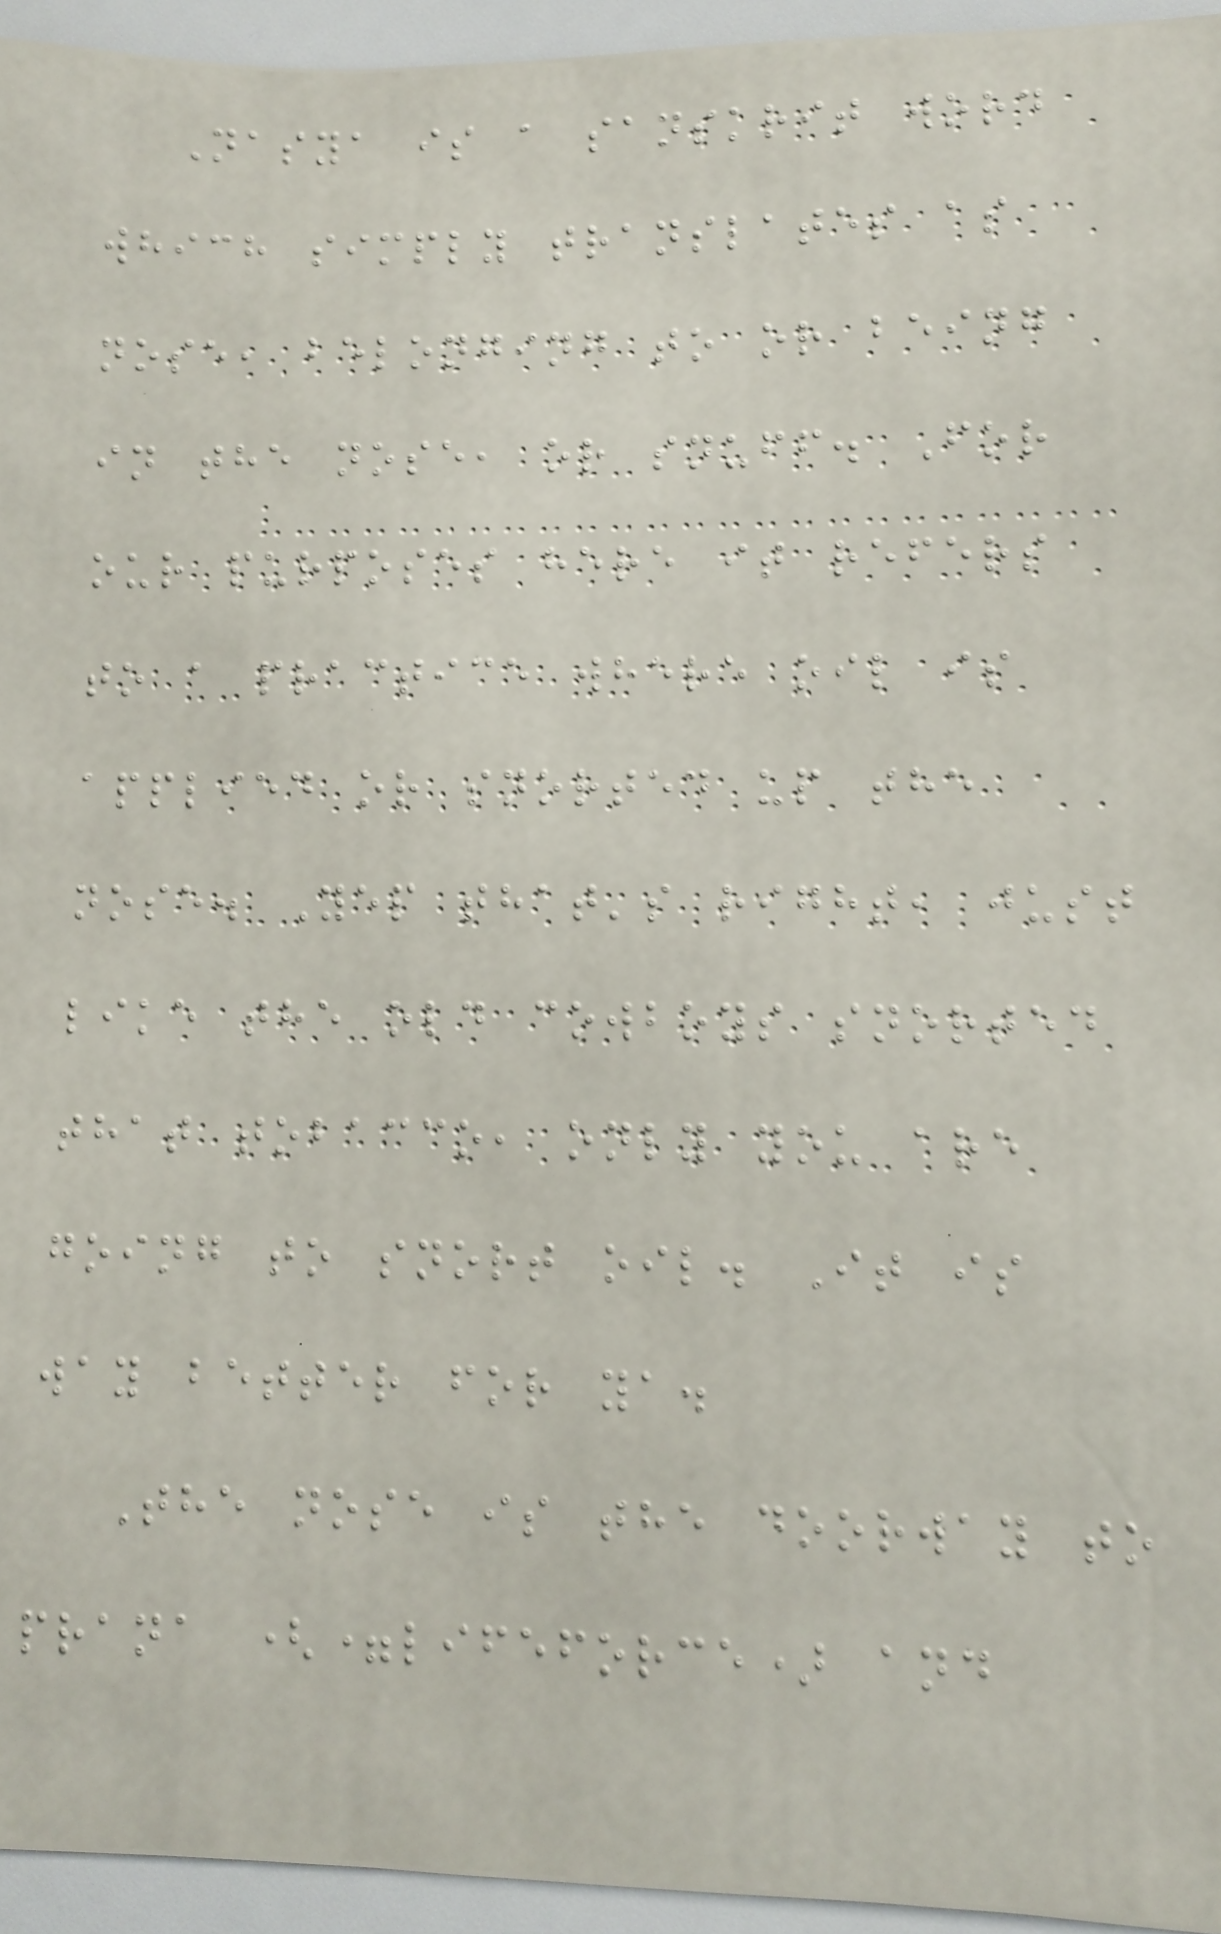Nasya is a sanskrit word
which simply translates as
nose, belonging to or being
in the nose, or snuff. For
our purposes here it refers
to a practice where oil is
applied or snorted up the
nose. Yep that's right, just
like the old cowboys snorted
that tobacco, only you are
going to snort oil. It is
way better for ya.
The nose is the doorway to
prana (=lifeforce) and
